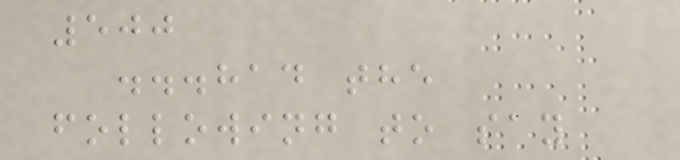500
...had the
following to say
